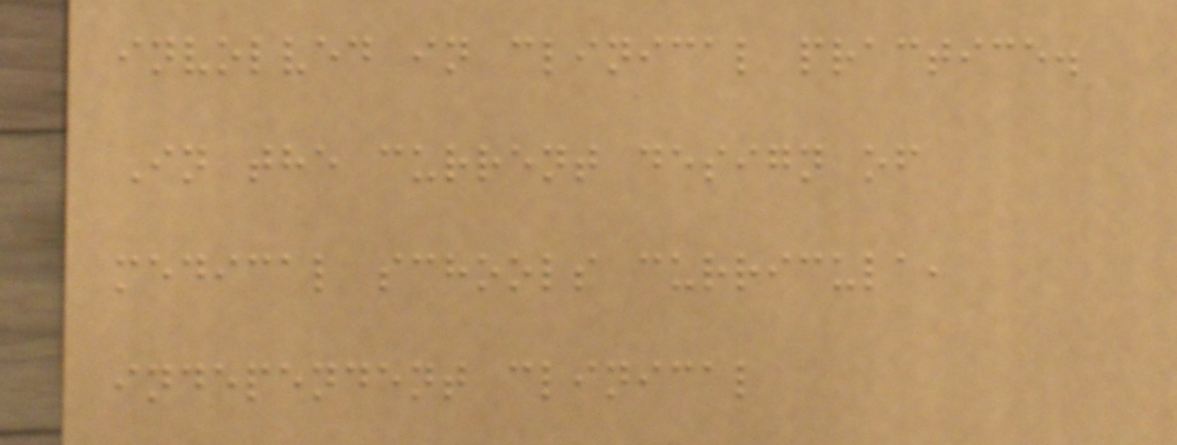involved in clinical practice.
In the current design of
medical schools curricula,
independent clinical
